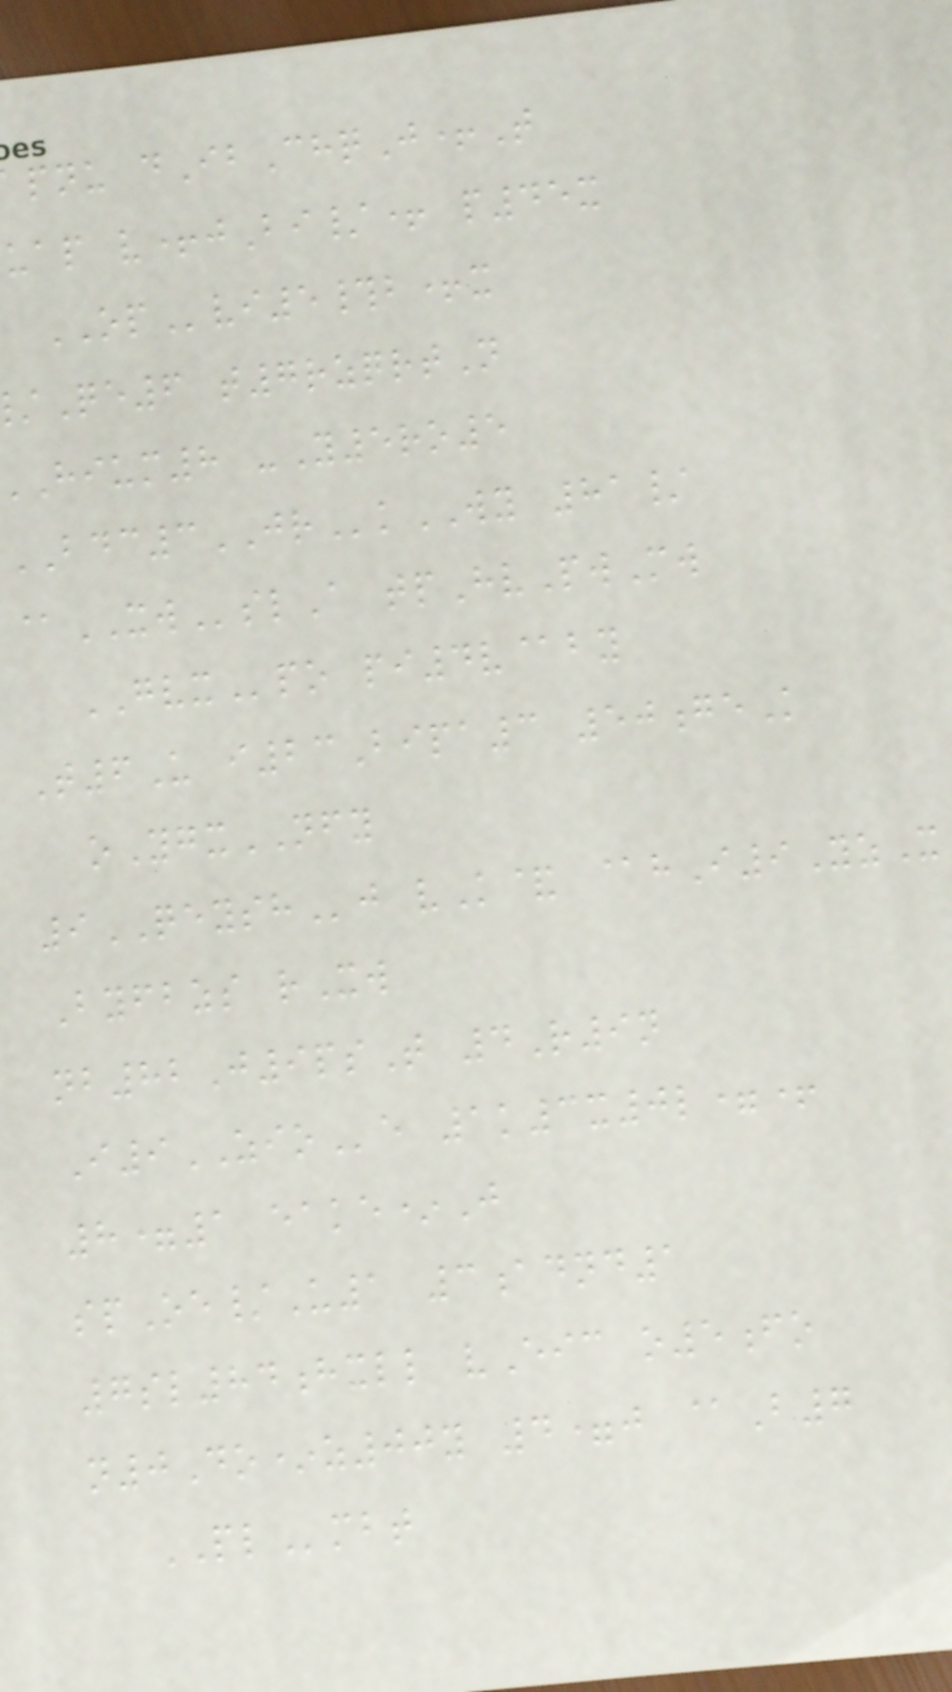pnu dIbChqJ+T
uap v+jBi/+ p45x
OPvi5#b+x
Qe6 t7rzqrtN
hium8 -Y5ro5
BDC3JRkWY 81/
@XWslA tpHvPwMw
GVXpo pi4v@by
T6U i23Bipa3 50geK
oYgxNFY
9QEYSHj vK& @hI9YzX
Byfbzs rXw
nb82J9psT 4R9n
I9ZIOe 1k3x0l=+
8=1 eake*J
spOe/U1 3adnd1
7sl84hxll vEic o5fo
n0Do*z00y 4=j @B7
PLmbt
